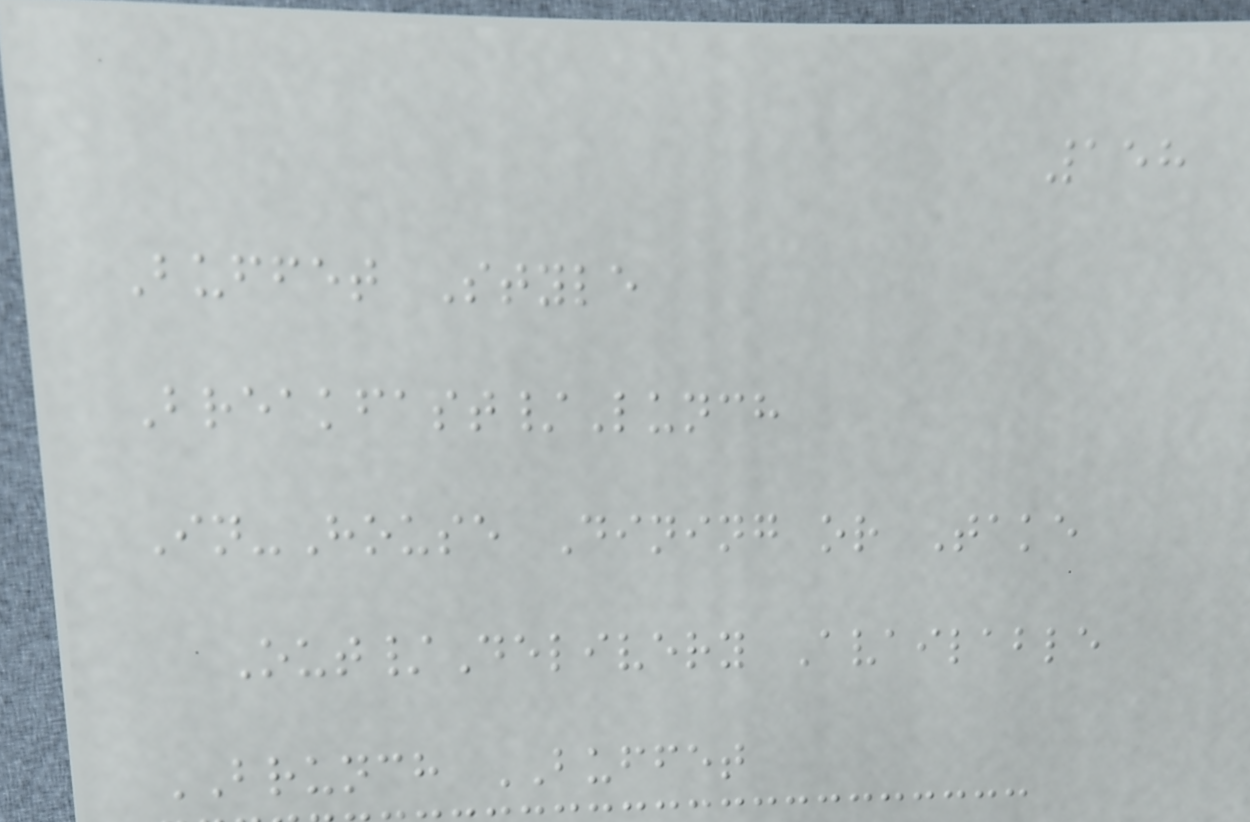158
Buffet Style
Breakfast/Lunch
In-House Dining or Take
Out/Delivery Available
BRUNCH BUFFET
